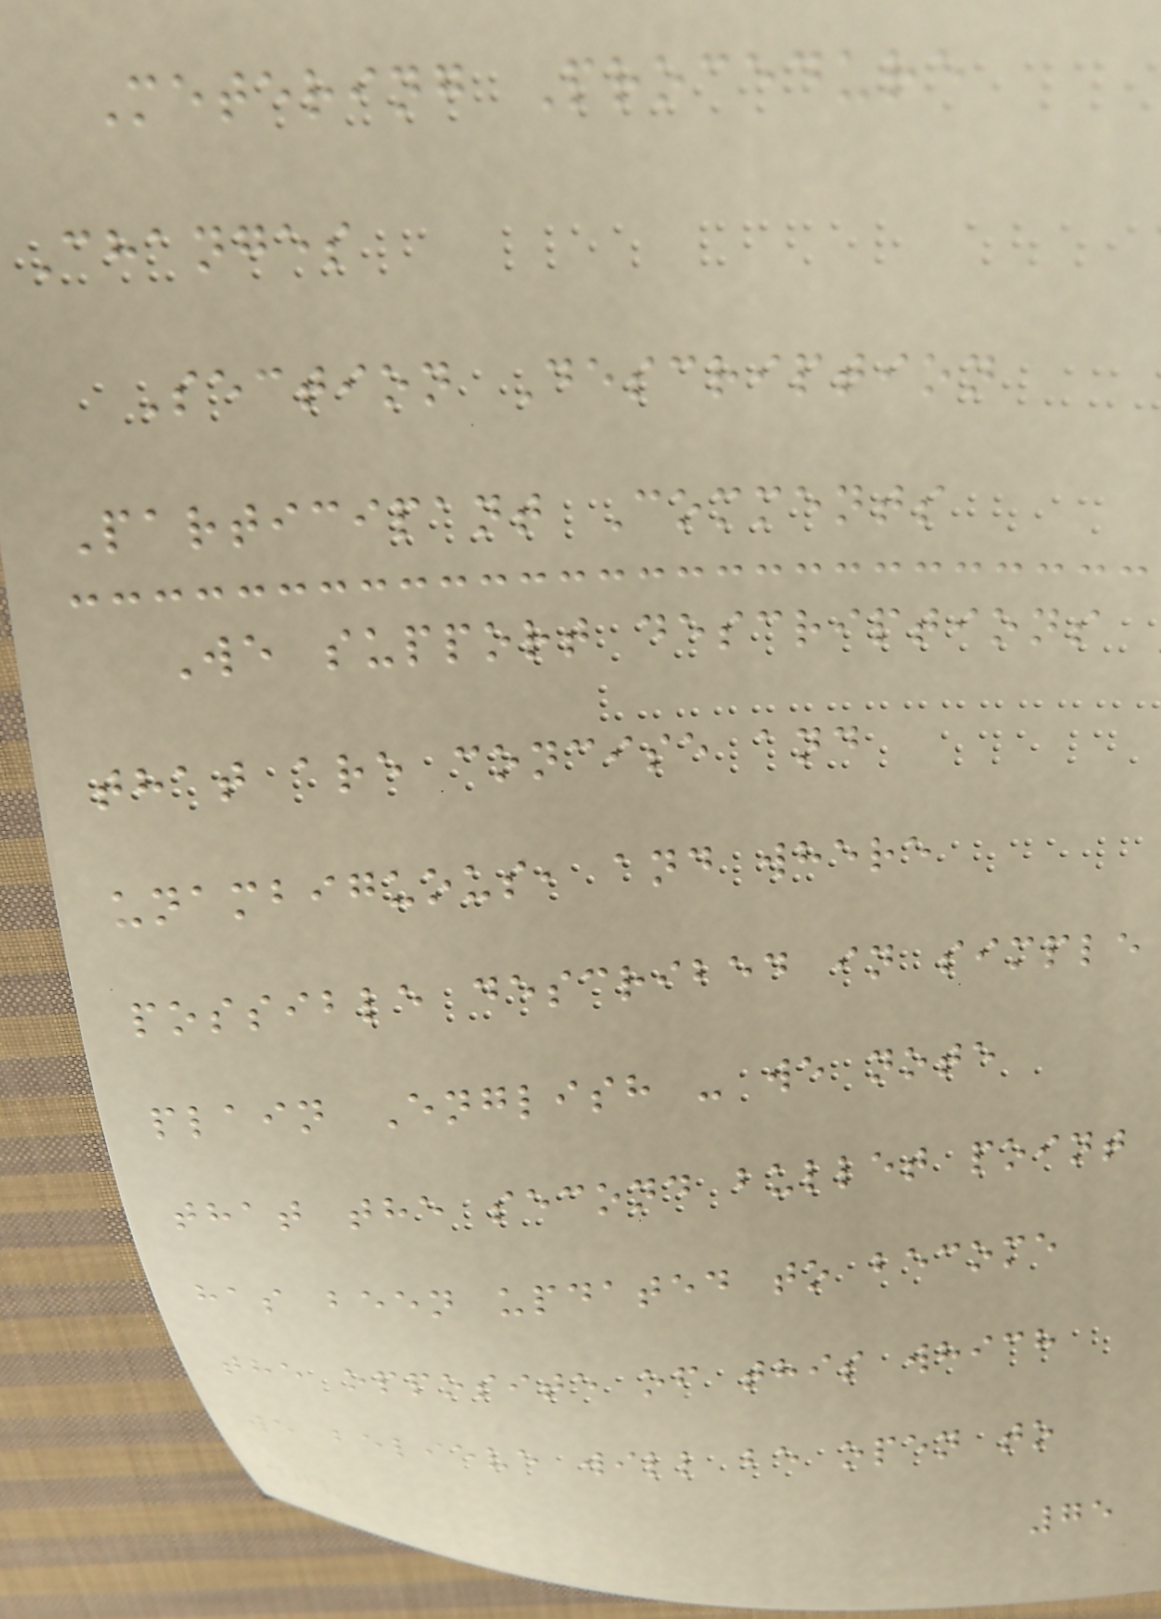Metering Procedure
Changes
Section Description
Participant Comments
We support descriptions
that are concise and
unambiguous, and where
possible described in simple
plain English - we note
that the second bullet point
has been updated to become
the opposite of this which
we believe will be open to
75
